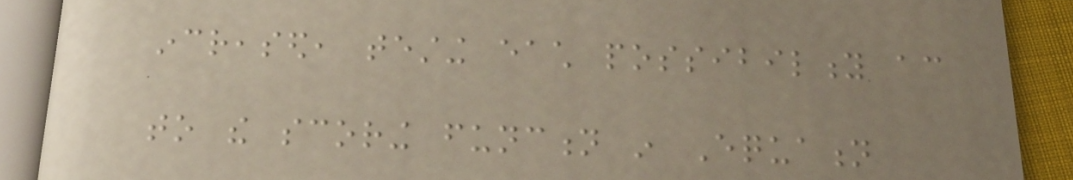increased, testing each possibility according
to the scoring function in Equation
